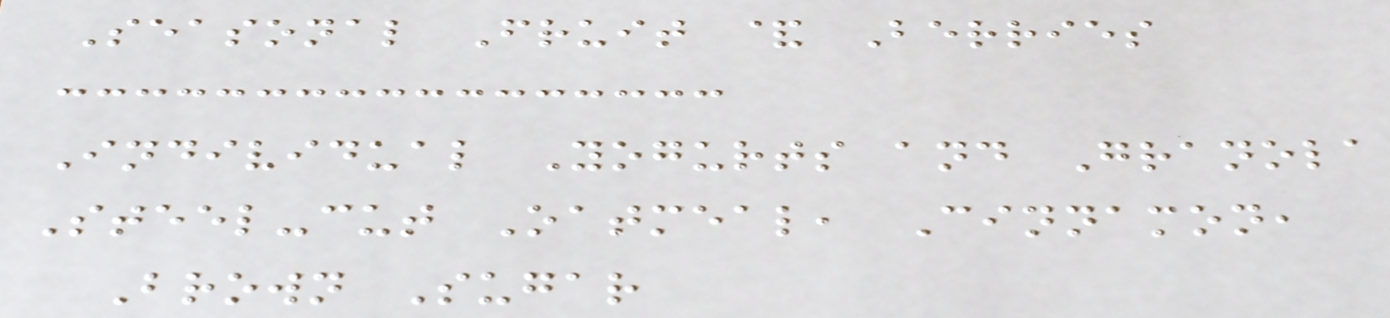Seasonal Fruit & Berries
Individual Yogurts and Granola
Steel-cut Oatmeal, Cinnamon,
Brown Sugar
